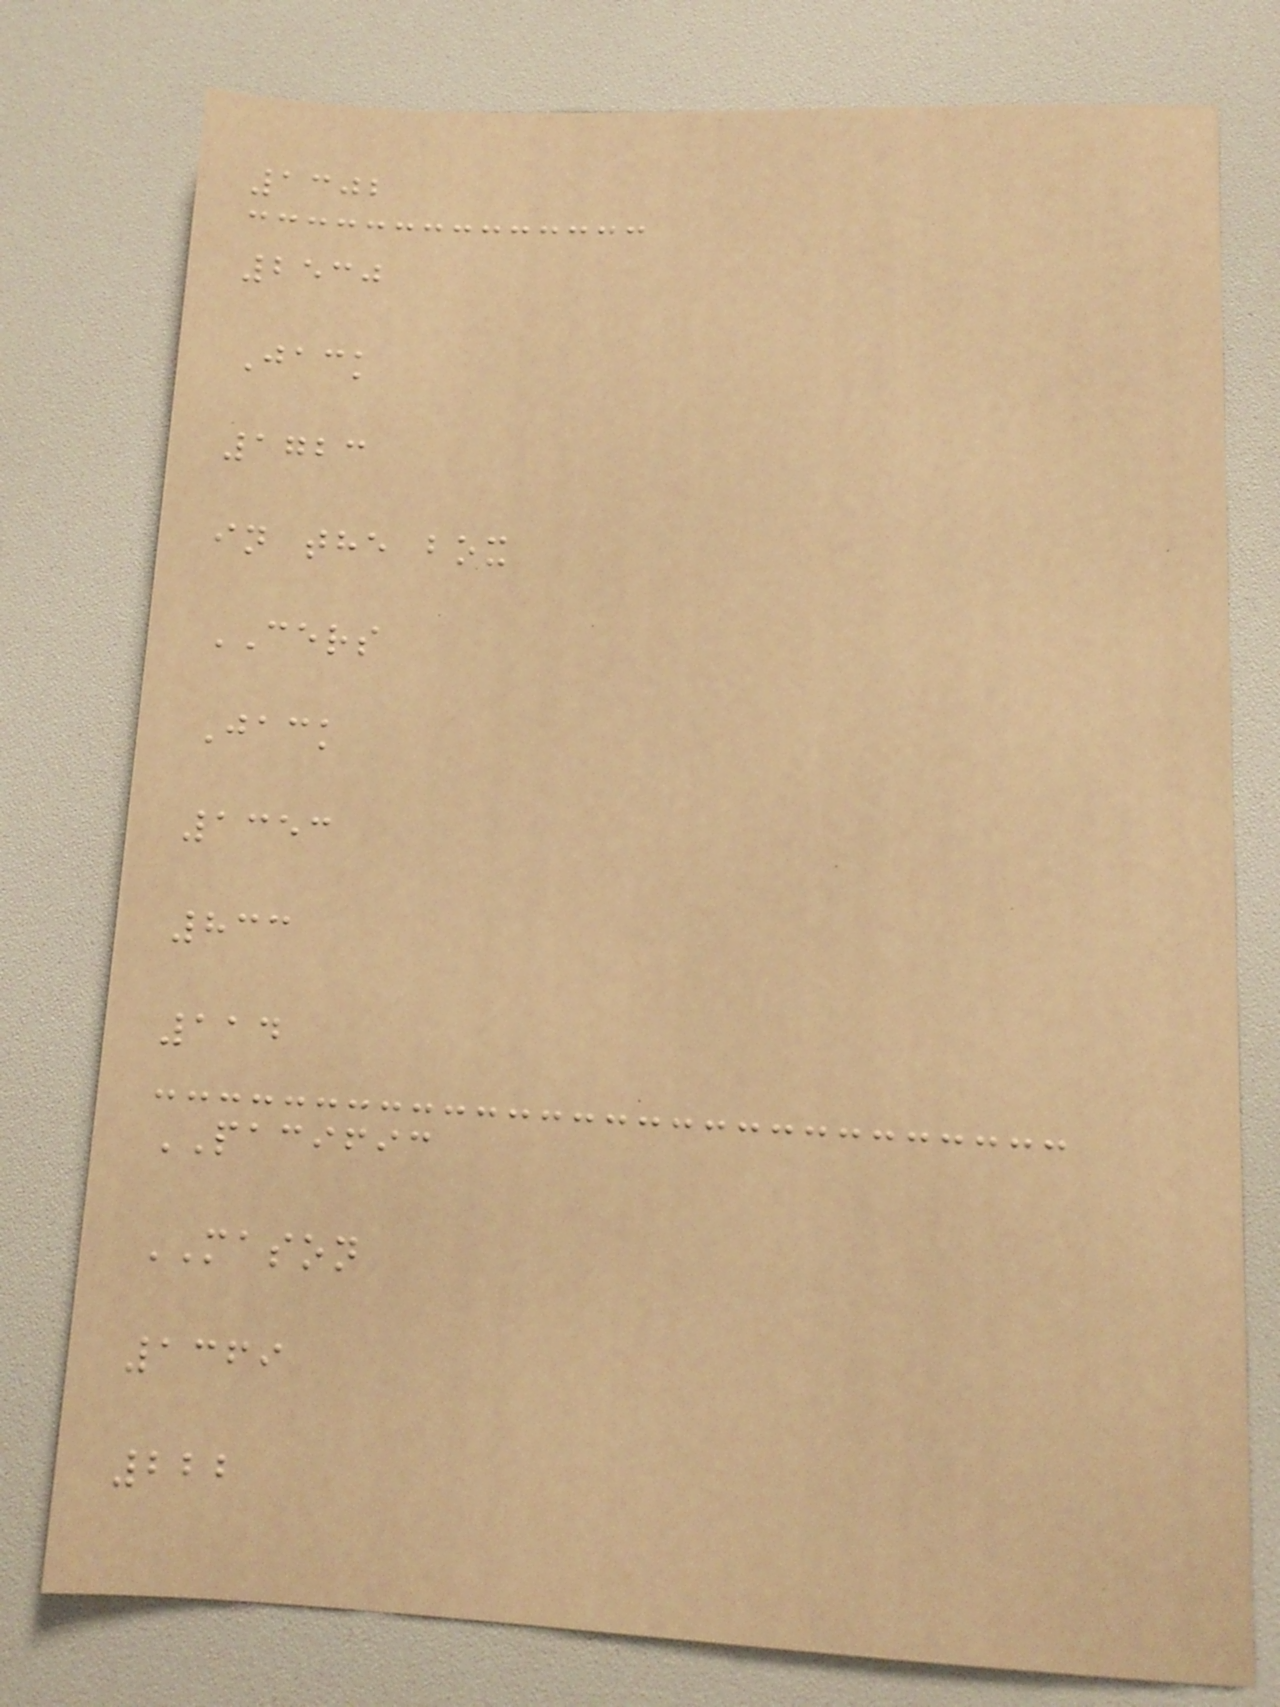1302
2530
Jack
1723
in the box
CERS
Jack
1353
833
114
PACIFIC
MASON
1369
222
